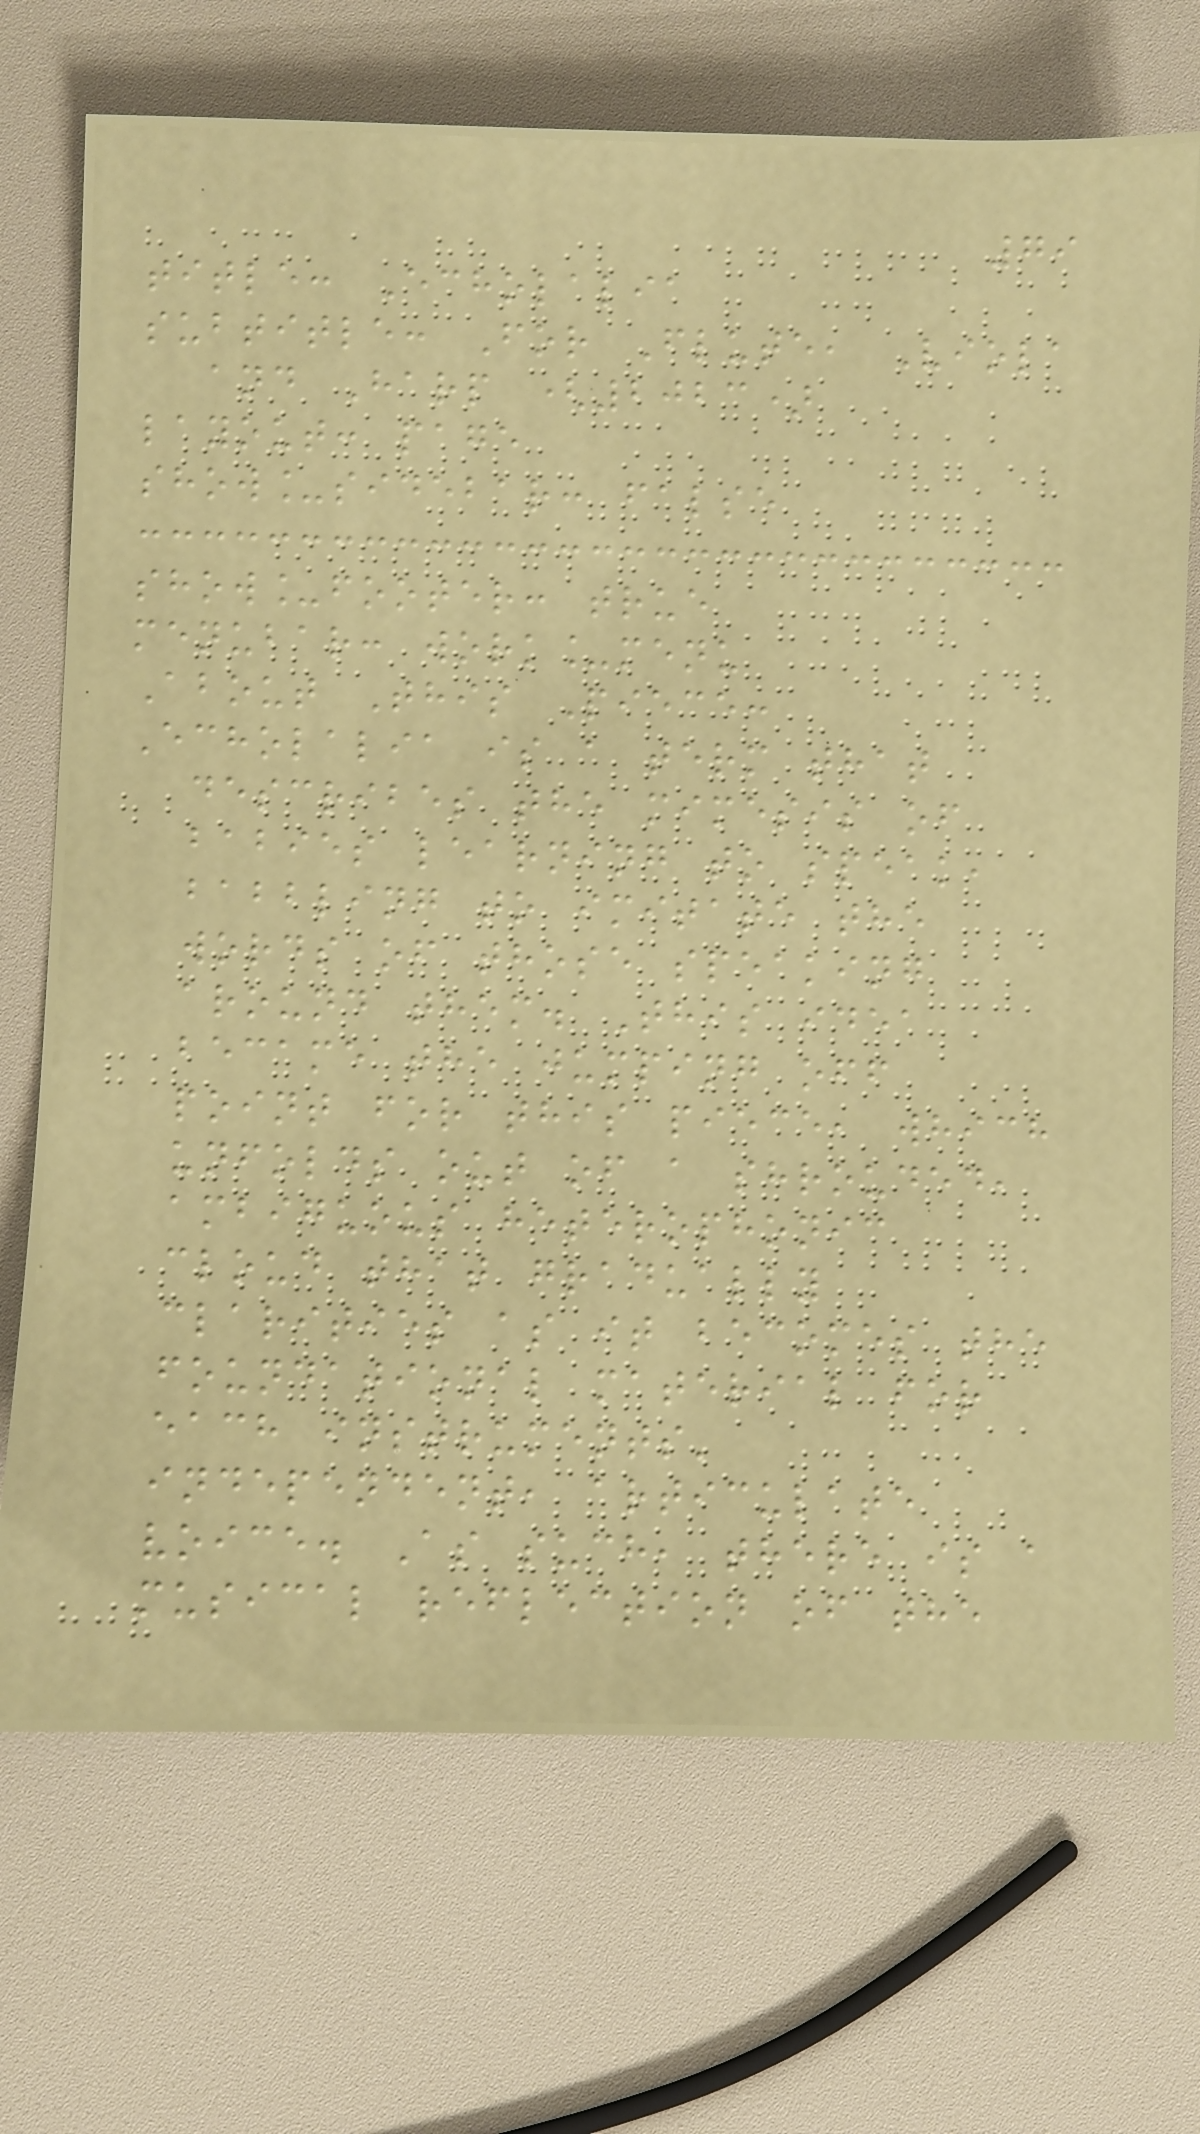79
title: Echolalia
subtitle: For Flute, Viola
and Harp (2023)
layout: page
show_sidebar: false
show_footer: true
menubar: work_menu
About This Piece:
Echolalia is a term that
describes the mimesis of
babies learning to speak,
babbling to imitate the
words of those speaking
around them. This idea
became the jumping off
point for this piece, which
unfolds out of a shrouded,
ambiguous heterophonic
cloud that gradually
clarities as it becomes the
foundational material for
each instruments'
independent, articulate
voice. As such, there is a
musical reflection of the
